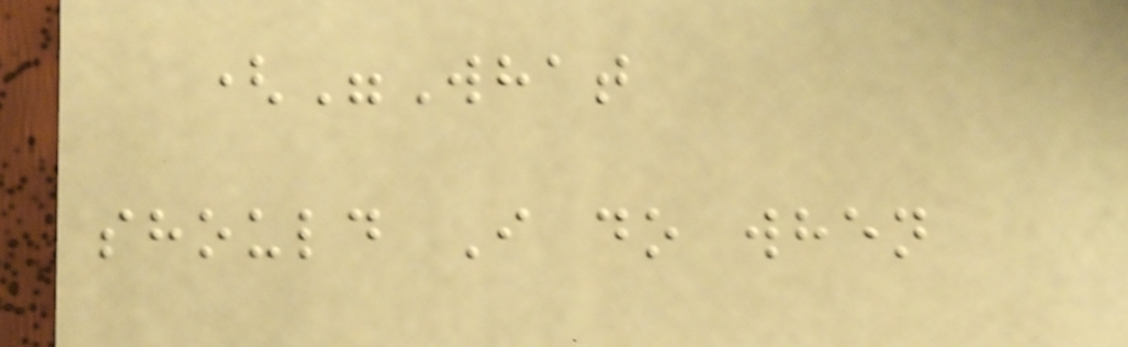("What
should I do when
